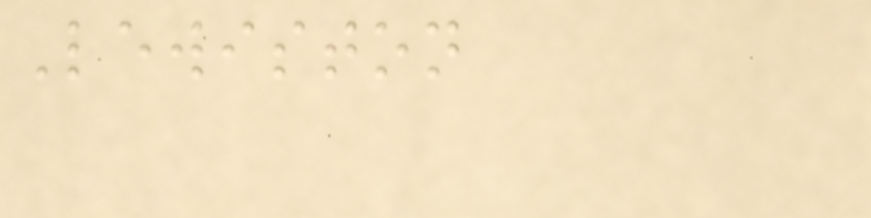Lewiston
